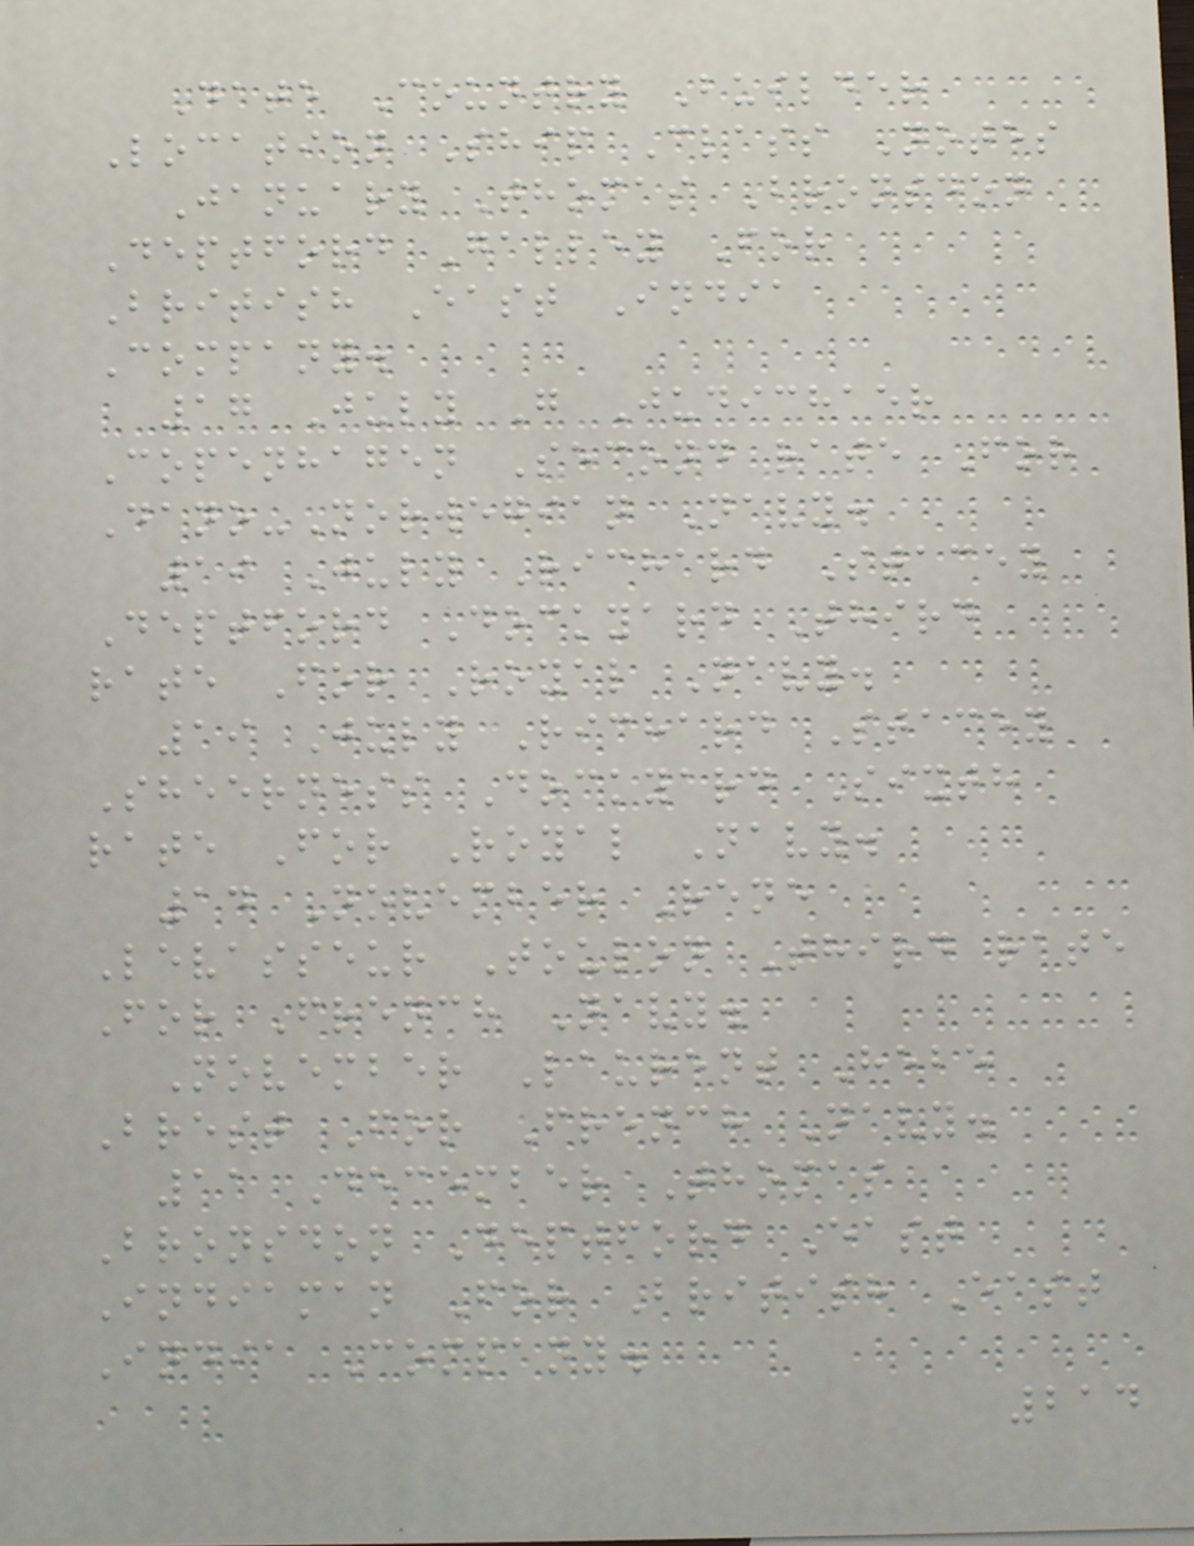Date Country Builder
Location Ship Class Notes
January Thomas Bronsdon
Deptford Galley For
British East India
Company.
17 July G Judichaer
Copenhagen Second rate For
Dano-Norwegian Navy.
19 July Richard Stacey
Deptford Dockyard Third
rate For Royal Navy.
19 July Richard Stacey
Sheerness Dockyard Sixth
rate For Royal Navy.
14 November Rene
Levasseur Toulon Third rate
For French Navy.
November Laurent Hebe
Brest For French Navy.
11 December Thomas
Bronsdon Deptford East
Indiaman For British East
India Company.
214
